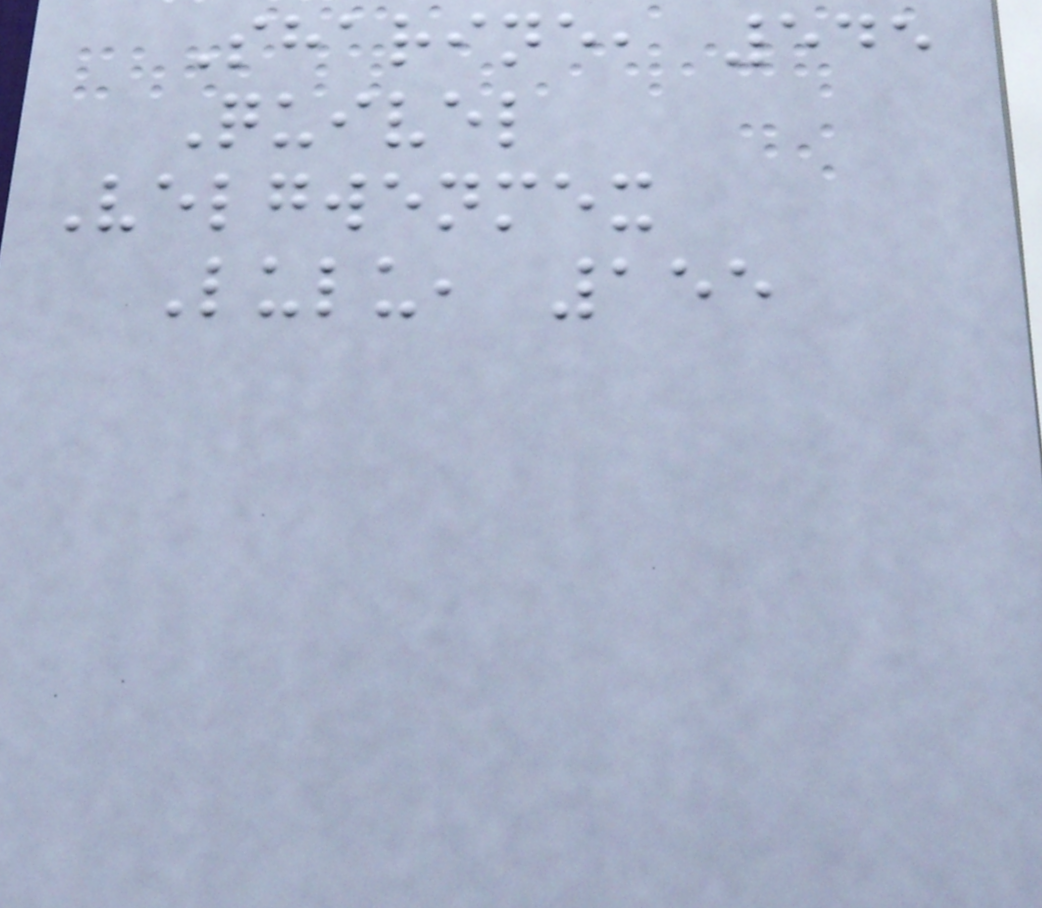Sharine, 545
Quivel
Velgwenmex
Lulu, 155
